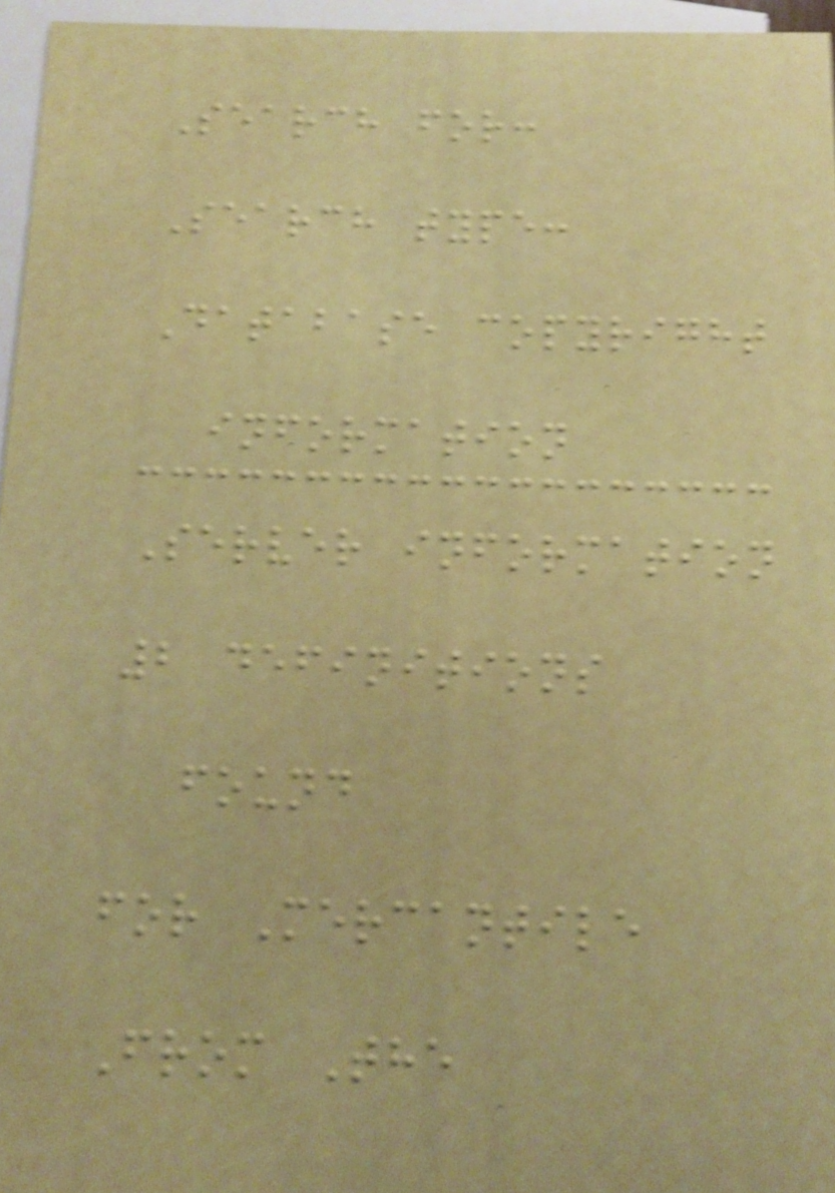Search for:
Search type:
Database copyright
information
Server information
2 definitions
found
for Mercantile
From The
